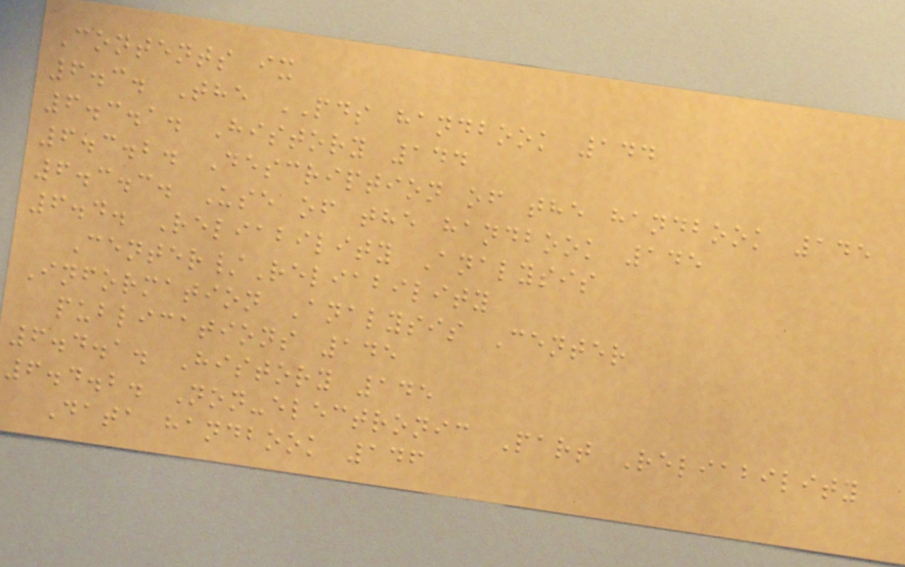Contents ix
6.3. The PDS handbook 144
6.3.1. History 144
6.3.2. Description of the handbook 145
6.3.3. Use of the handbook 145
6.4. Reliability Analysis
Center/Reliability
Information Analysis Center
publications 145
6.4.1. History 145
6.4.2. Non-electronic Part Reliability
Data handbook 146
